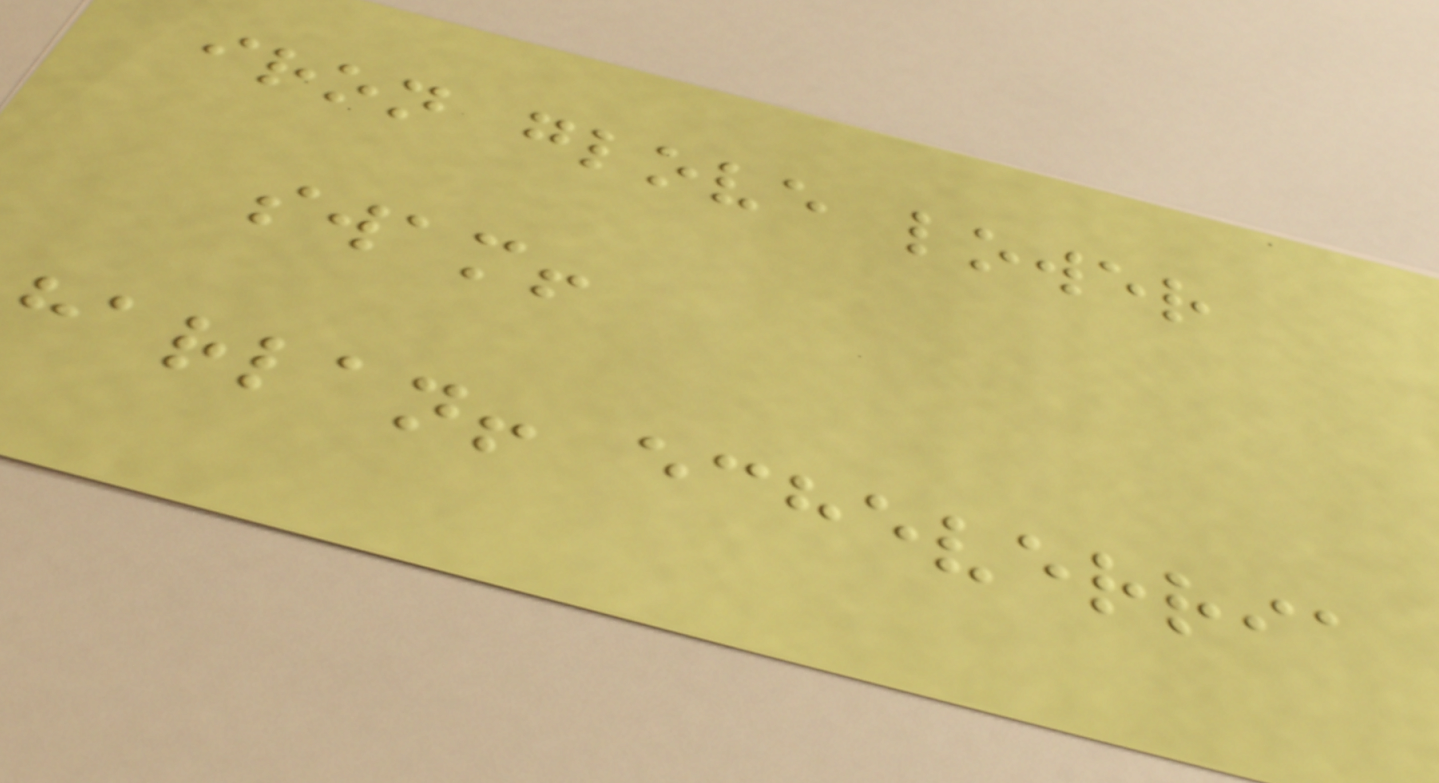iron glove lower
swam!
harlan! echeverria
